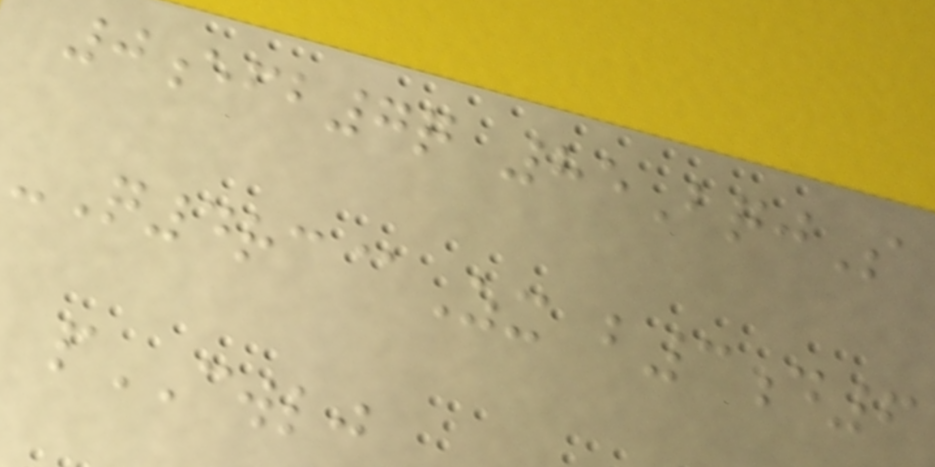0efb7q 85BqjS
-Q4rc@Zx b3d6
pCWLJ
